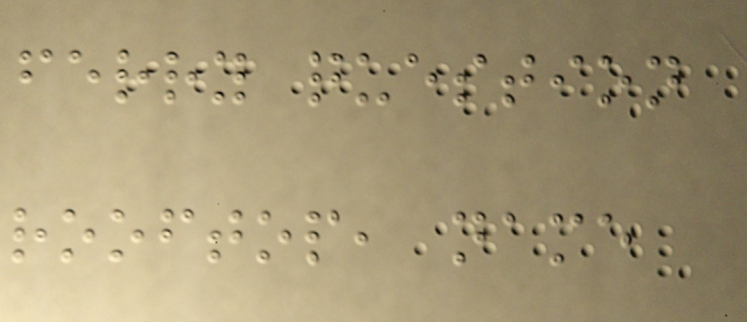ferry question
rooftop, name
